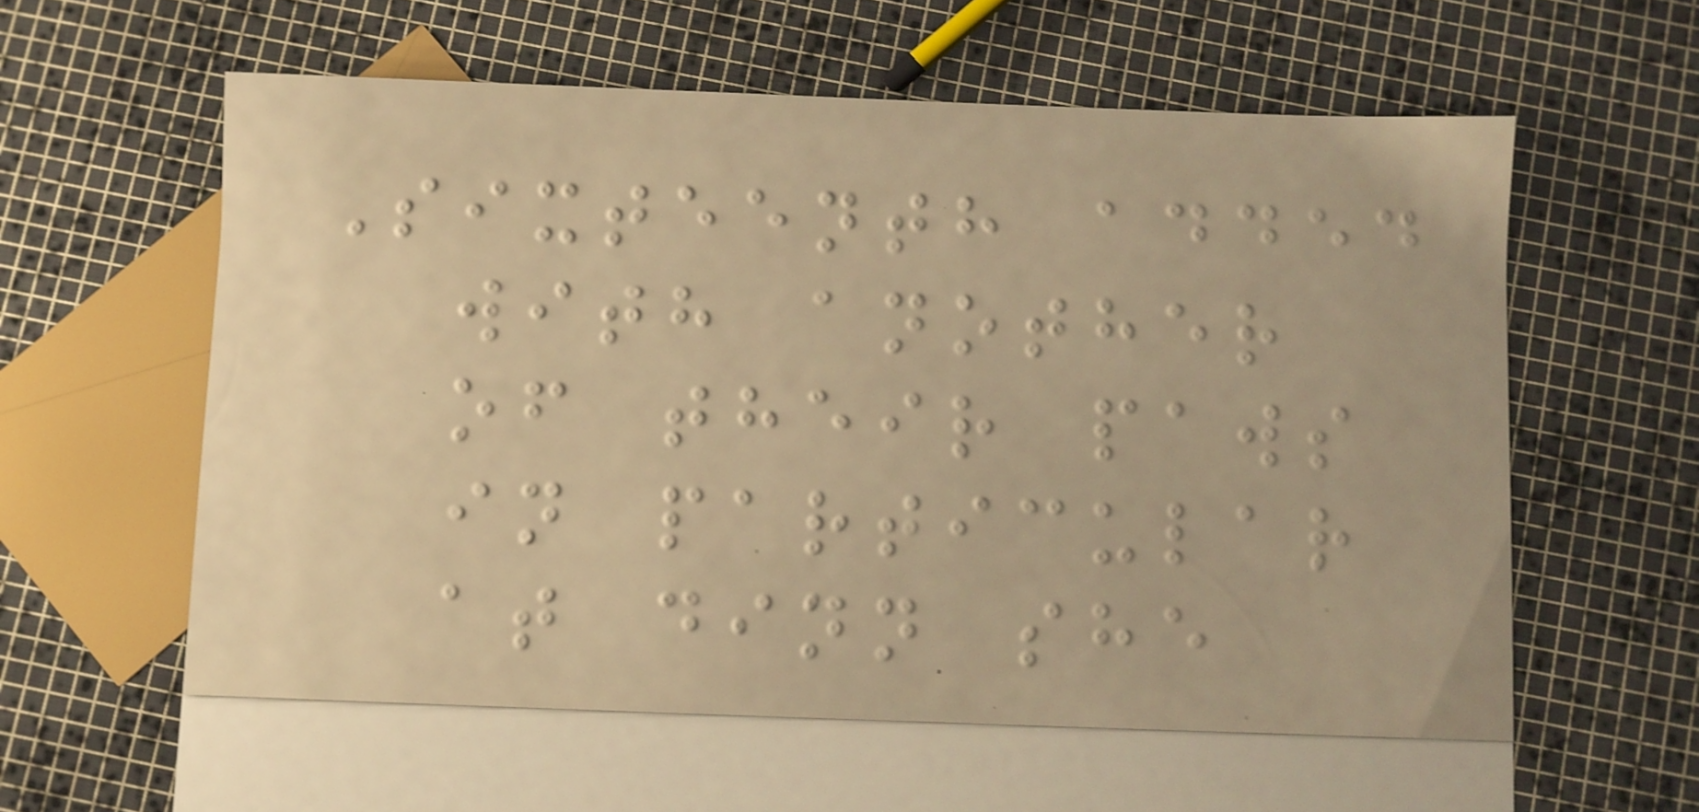Sixteenth added
with another
of their paws
in particular
at dinn she
